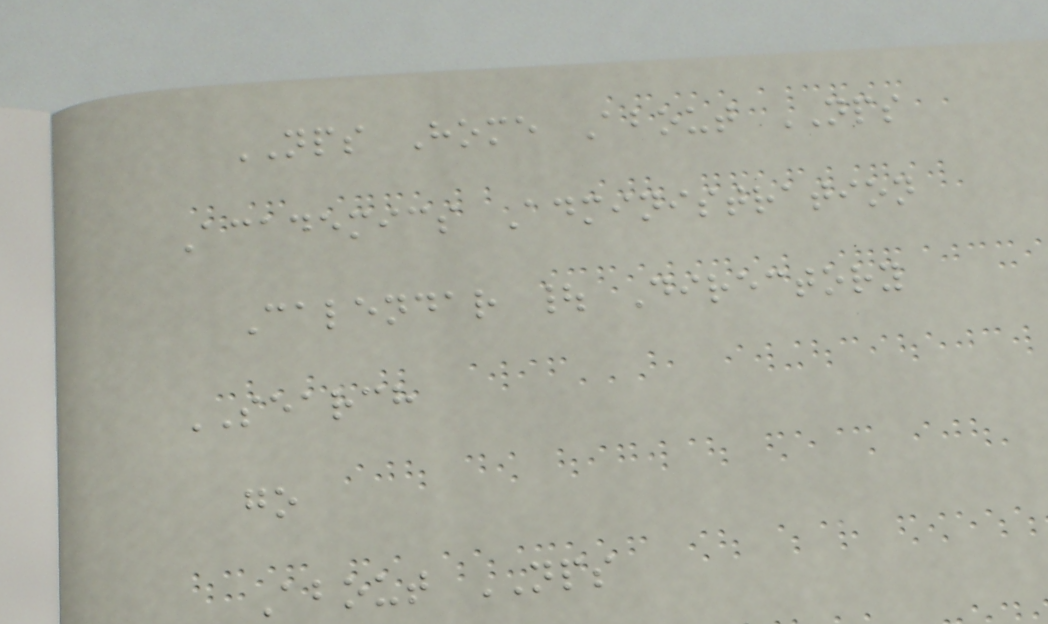NPS Home About NPS
Academics Administration
Calendar | Directory
SEARCH
go
About NPS
